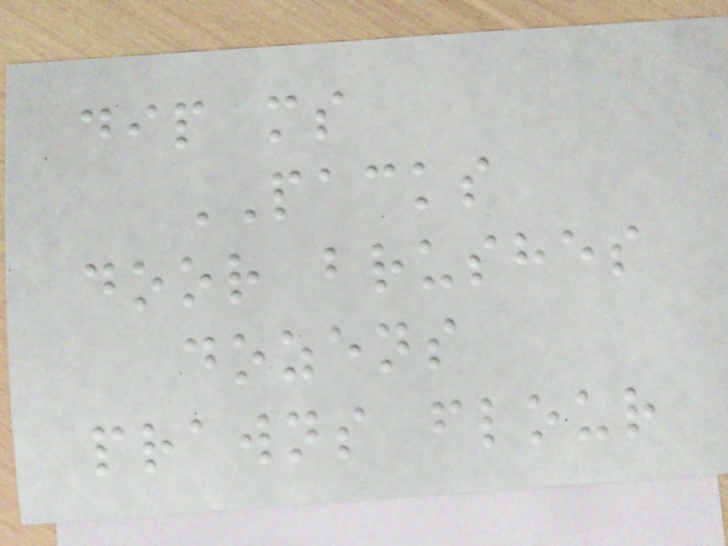dip ms
PACKS
door brushes
dozens
prawns flour
